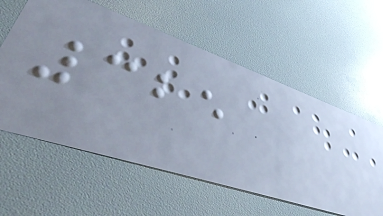325
